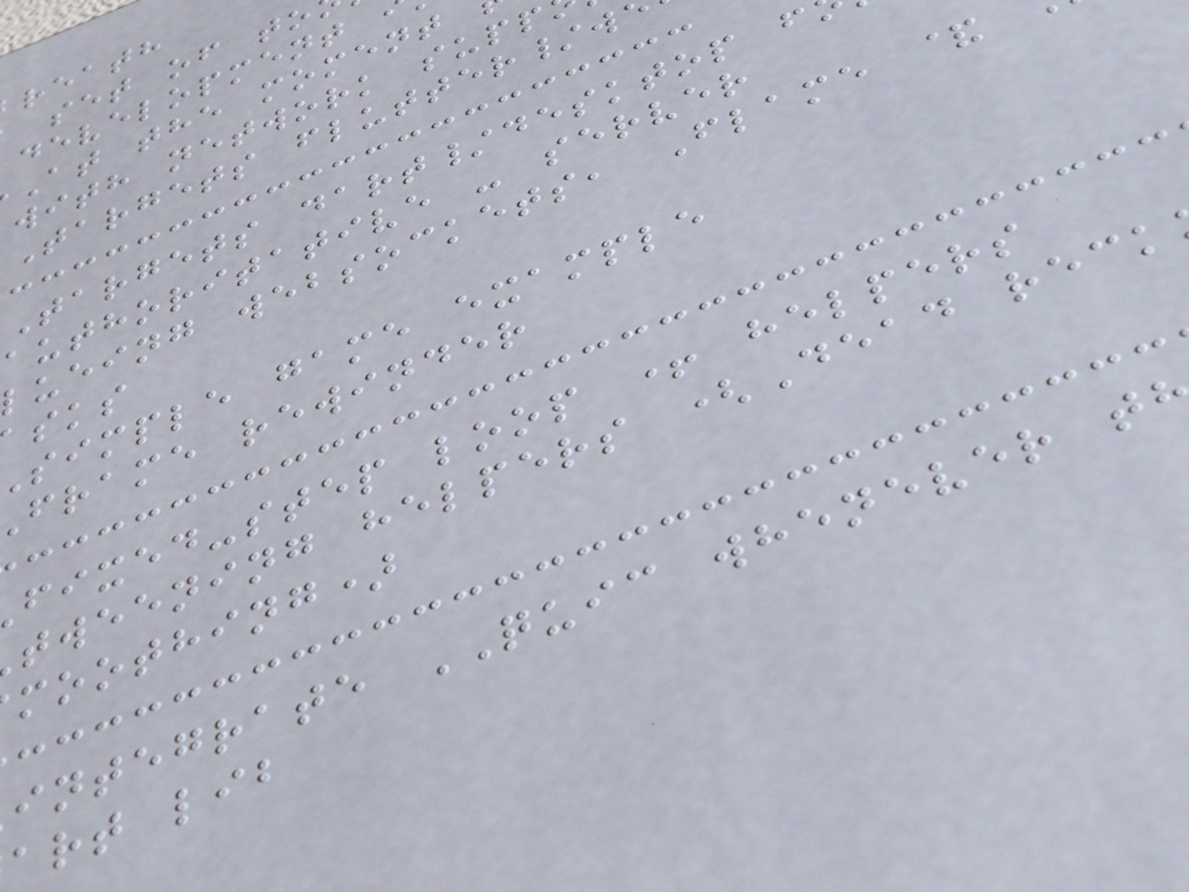reath
set of to
development
At the moment
with network supp
Targets flutter/w
Targets dart/desktop f
authoritative - server
lueing websockets, Flame &
simple game example
frame rewinder
fixed-step loop + helpers
tweening helpers (Dead reck
moothing)
integrate QUIC whenever t
art lib
